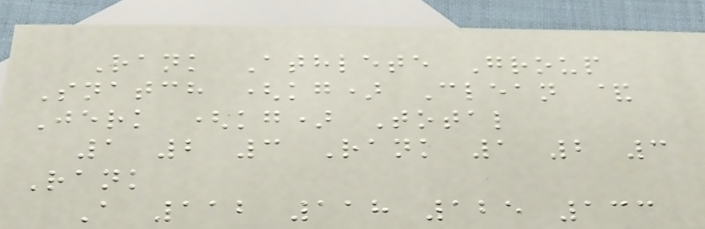Rank Athlete Group
Snatch (kg) Clean &
Jerk (kg) Total
1 2 3 Rank 1 2 3
Rank
A 112 118 125 133
